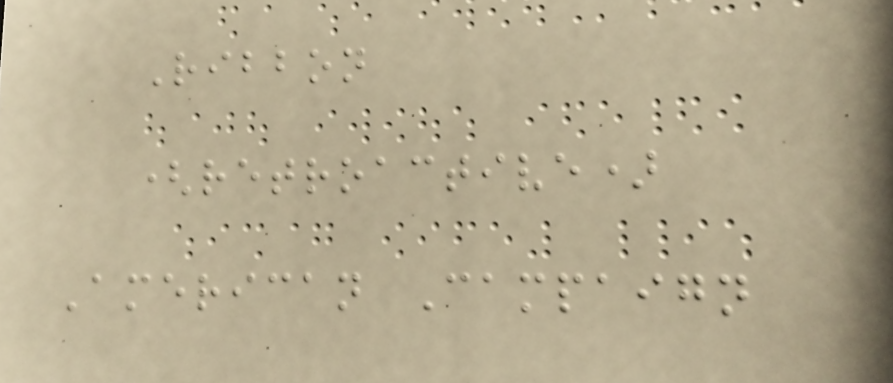Ribbon
(retroactive)
American Campaign
